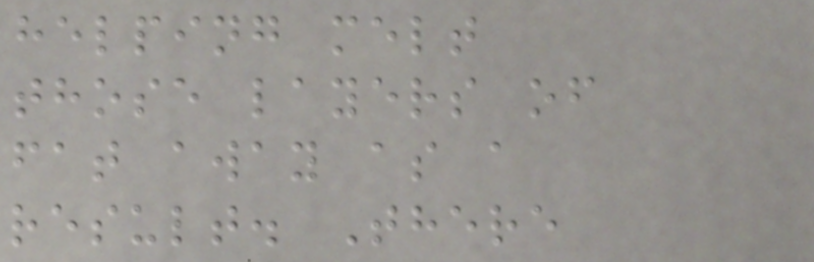helping melt
those layers of
fat away as a
result. There
